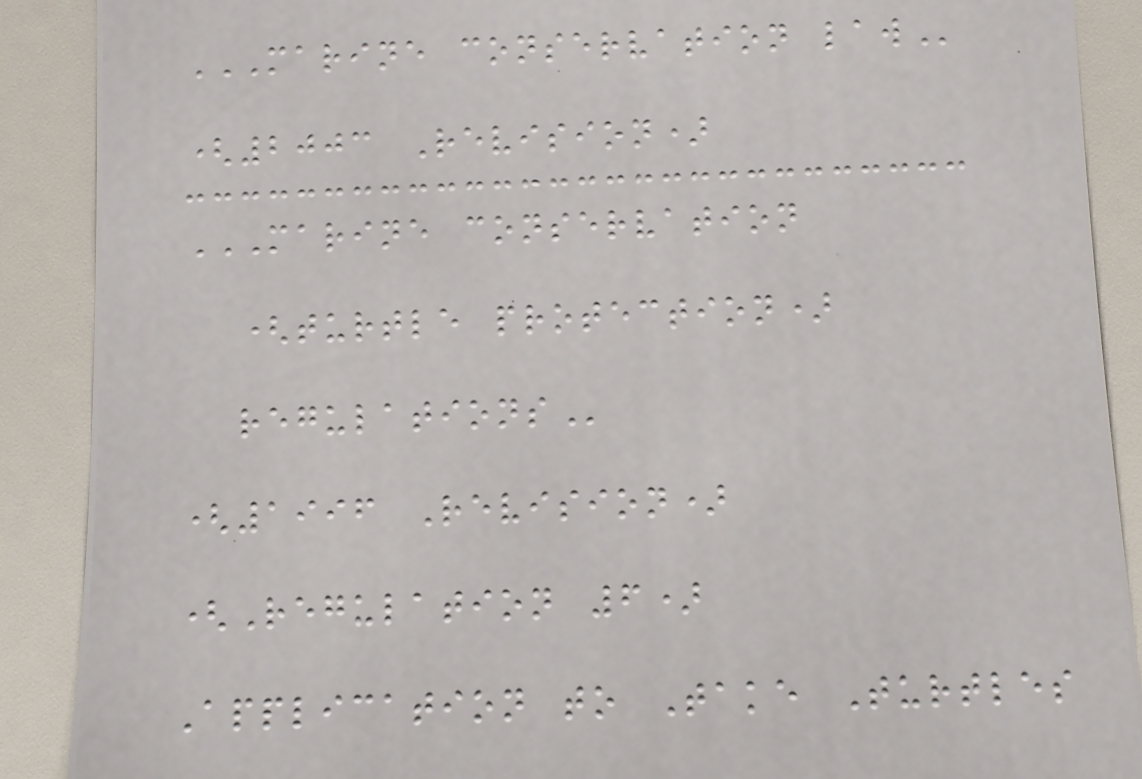MARINE CONSERVATION LAW
(2003 Revision)
MARINE CONSERVATION
(TURTLE PROTECTION)
REGULATIONS
(1996 Revision)
(Regulation 6)
Application to Take Turtles
